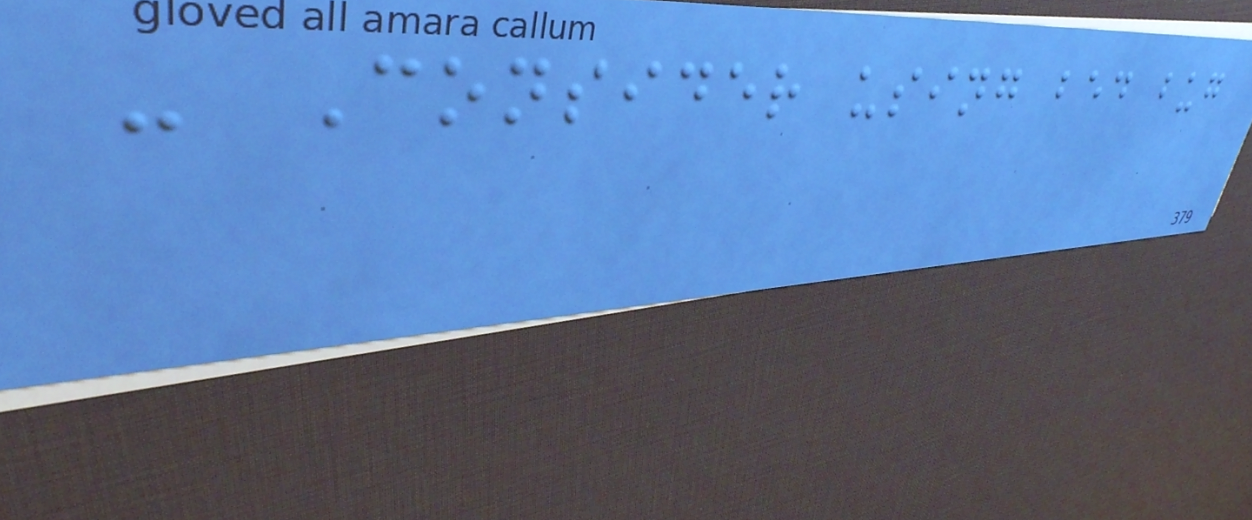- Consider using bed bug
